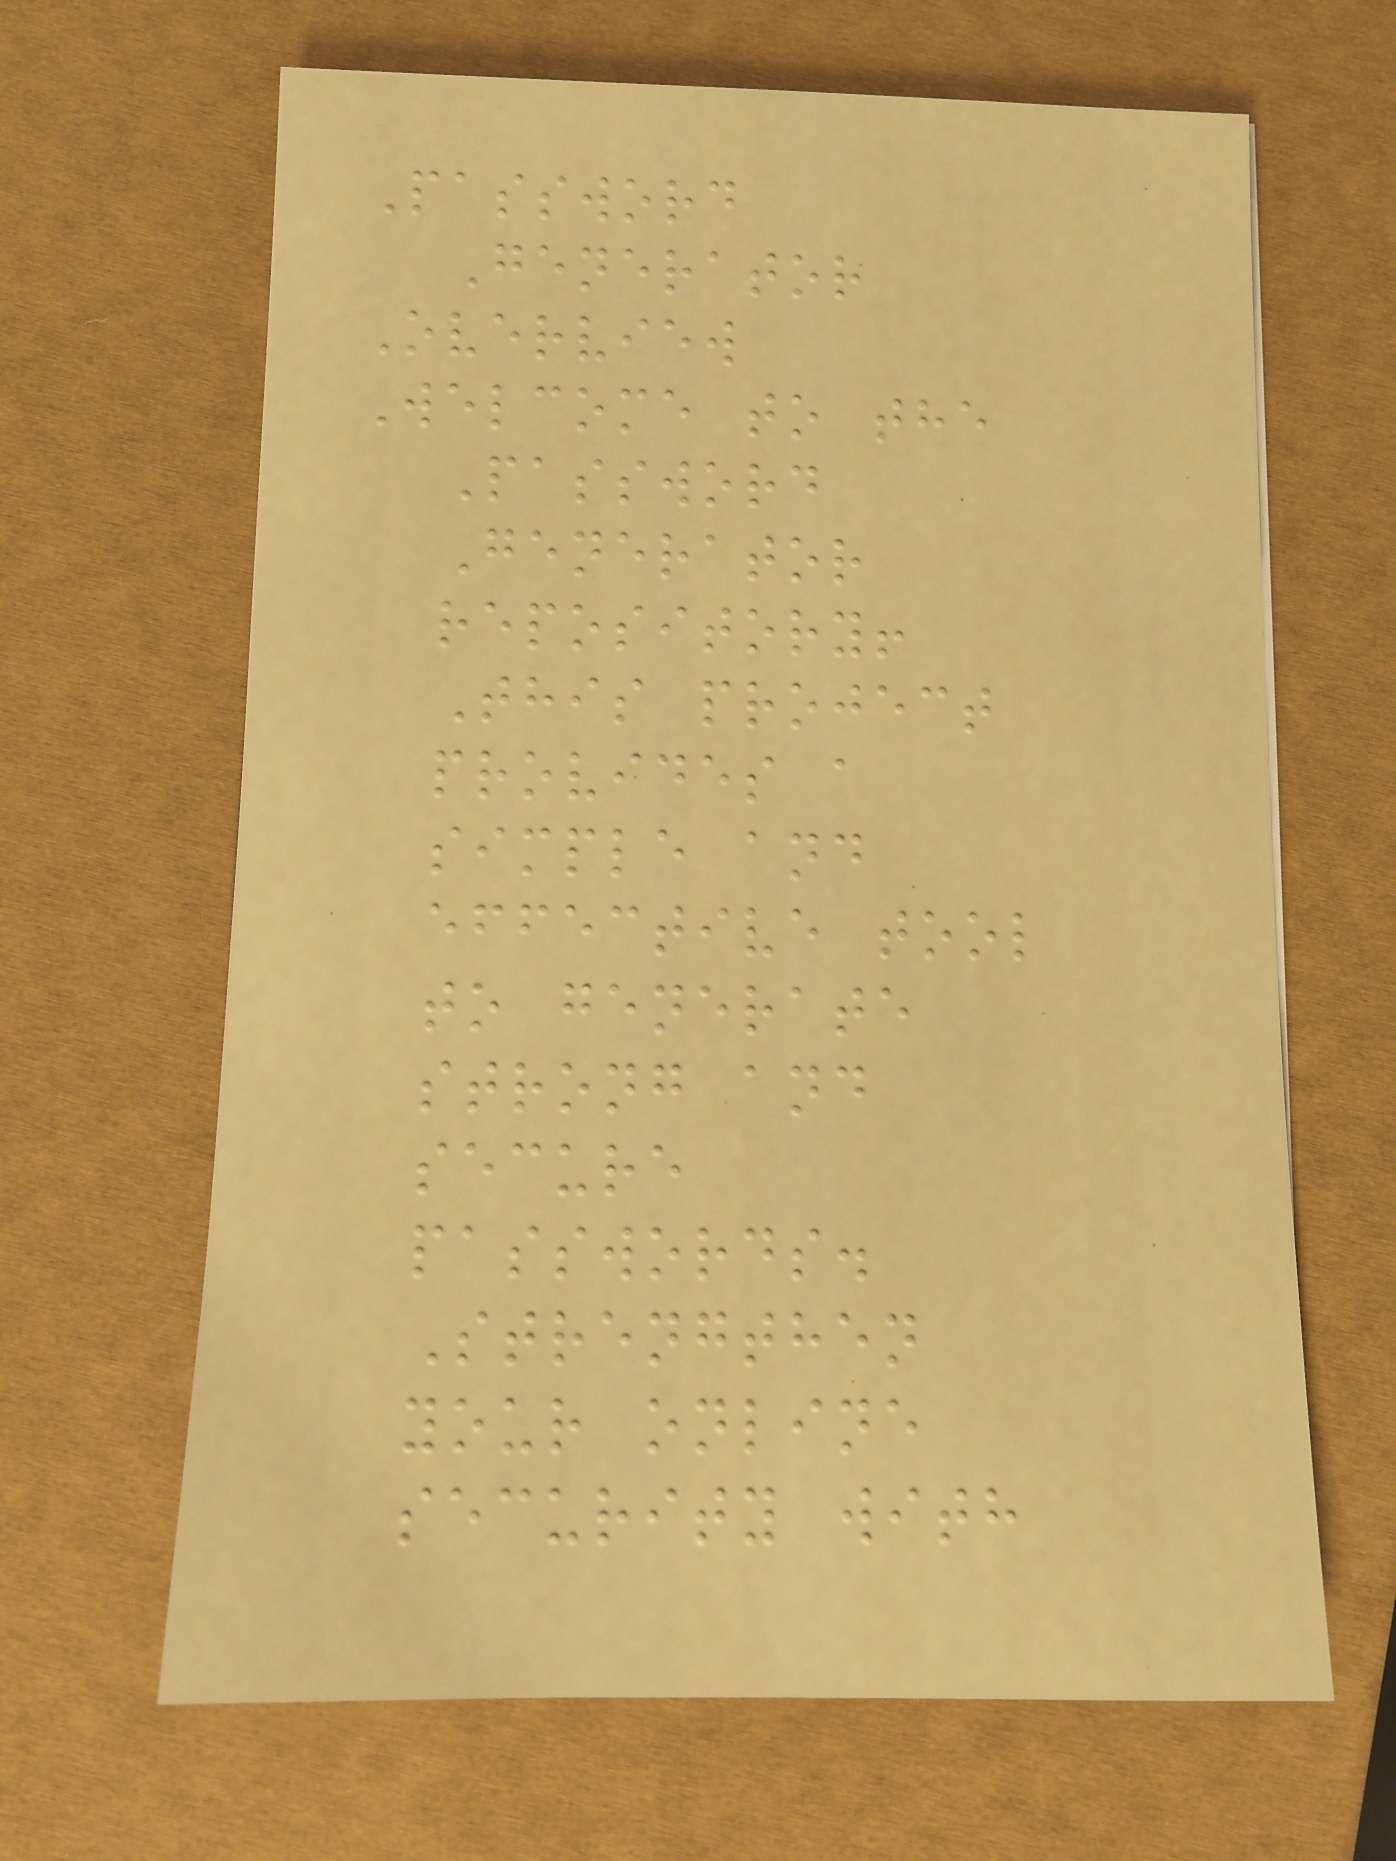Password
Generator
Overview
Welcome to the
Password
Generator
repository!
This project
provides a
simple and
effective tool
to generate
strong and
secure
passwords.
Strengthen
your online
security with
